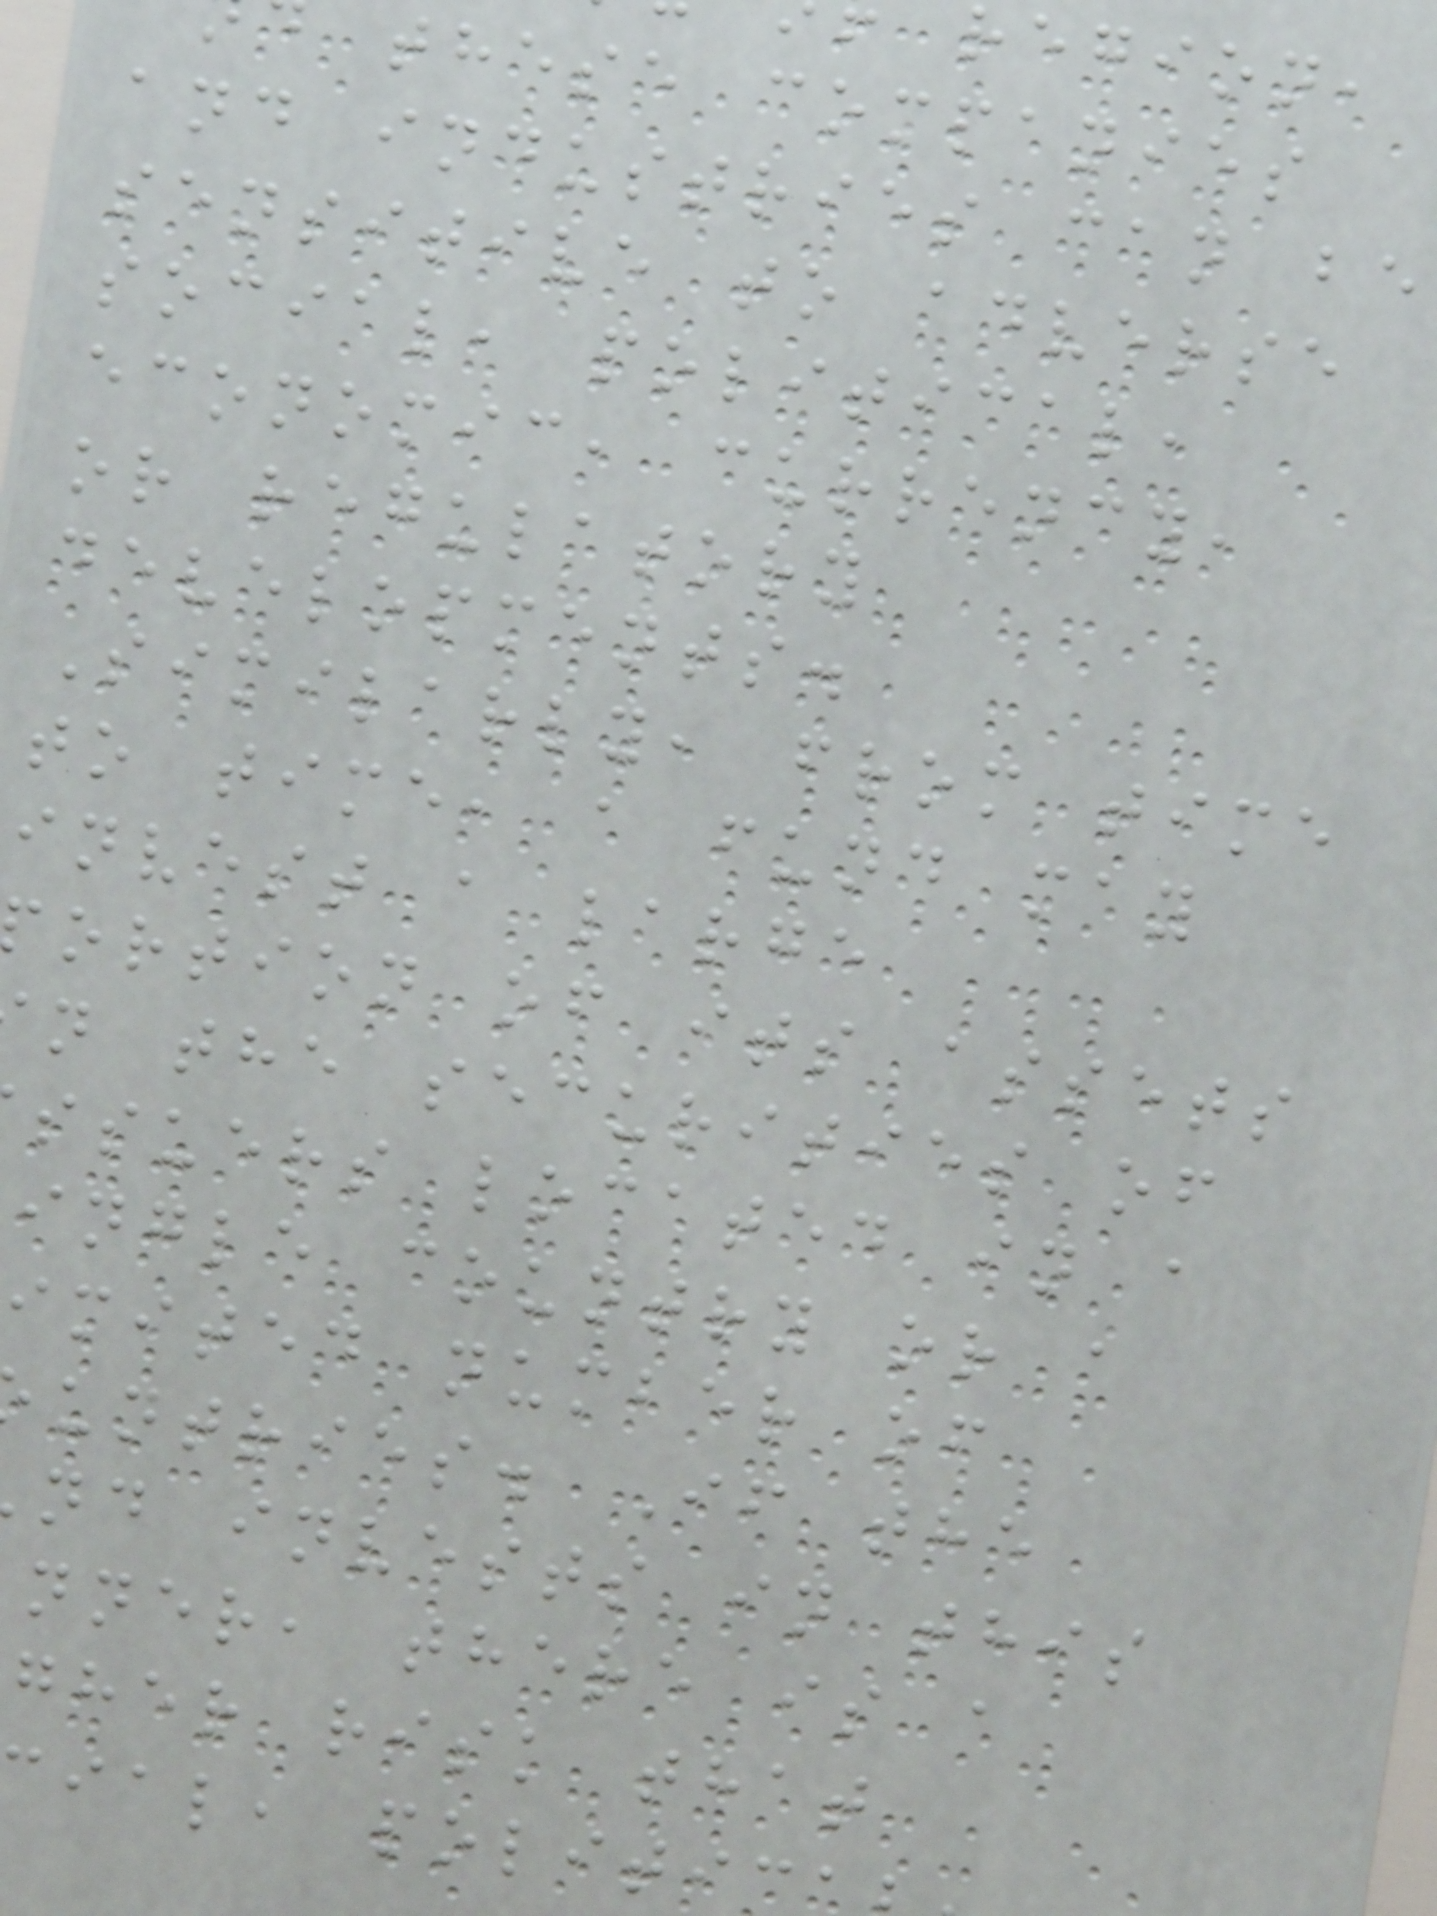region,
these companies
and industries can be
sensitive to adverse
social, political,
economic, currency,
or regulatory
developments.
Similarly, from time
to time, a fund may
invest a large
ortion of its assets
n the securities of
ssuers located in a
ingle country or a
imited number of
untries. If the
nd invests in this
nner, there is a
gher risk that
ial, politi
